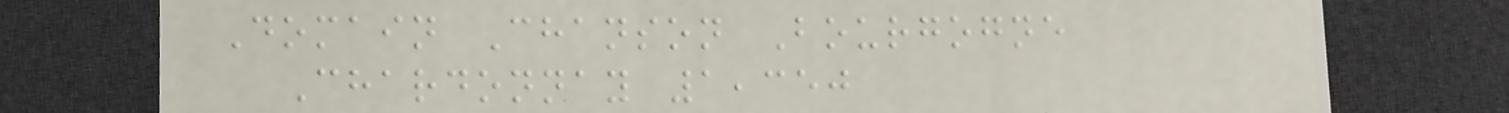Domain Chanson Bourgogne
Chardonnay 1,350
